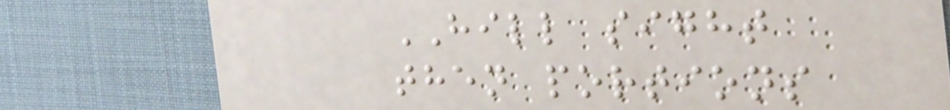HILL sight
then portions
